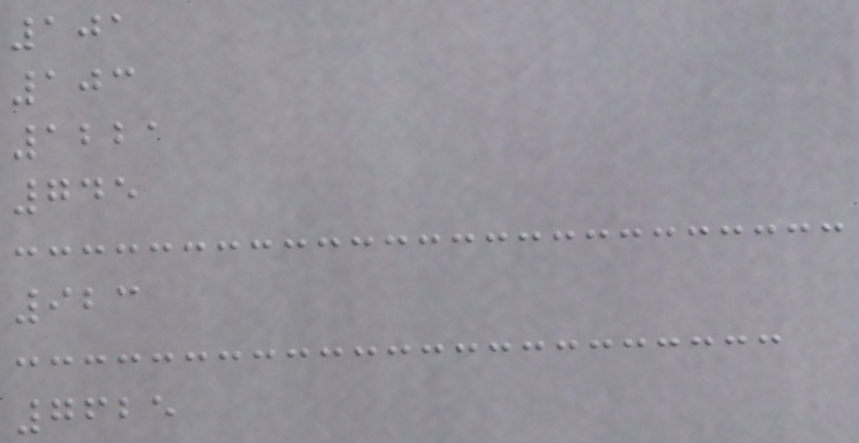101
103
1221
745
923
7625
